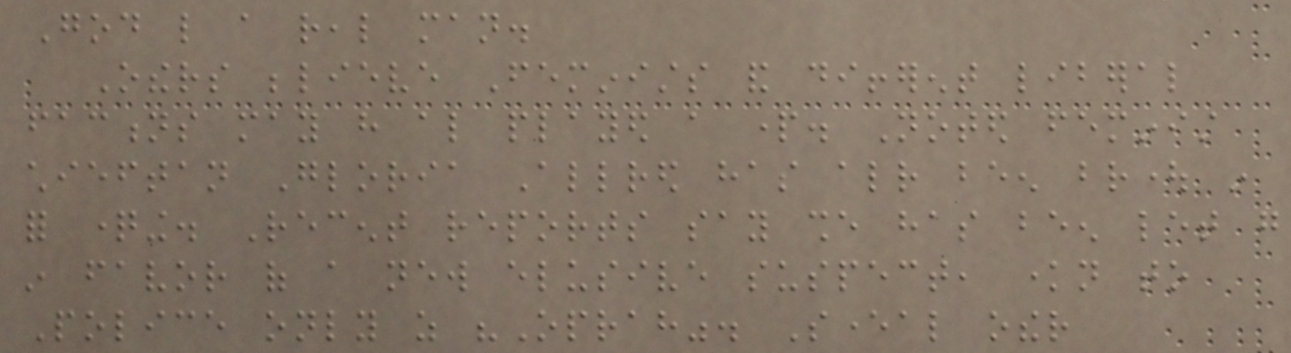God like a real man.
Others believe Feminists and different liberal
factions may have also played a part. Noted feminist
chieftan Gloria Allred has already been brought in
for questioning. Recent reports say she has been let go
in favor of a new elusive suspect, known to
Police only as "Oprah". Several other
